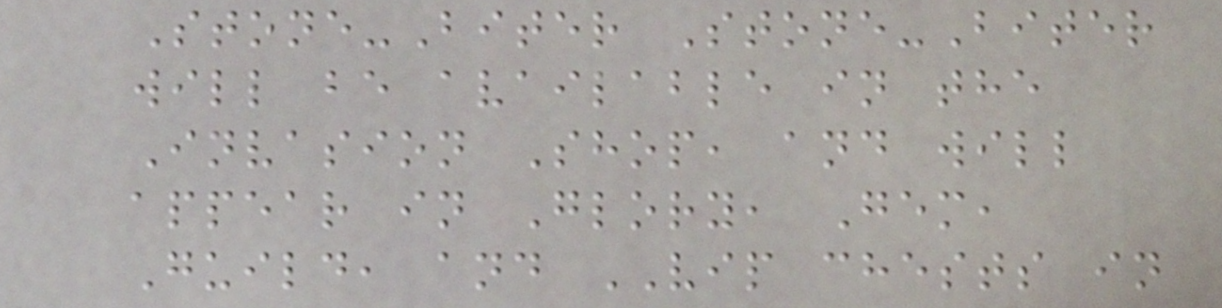Stone-Biter Stone-Biter
will be available in the
Invasion Shop, and will
appear in Glory, Gem,
Guild, and VIP chests in
